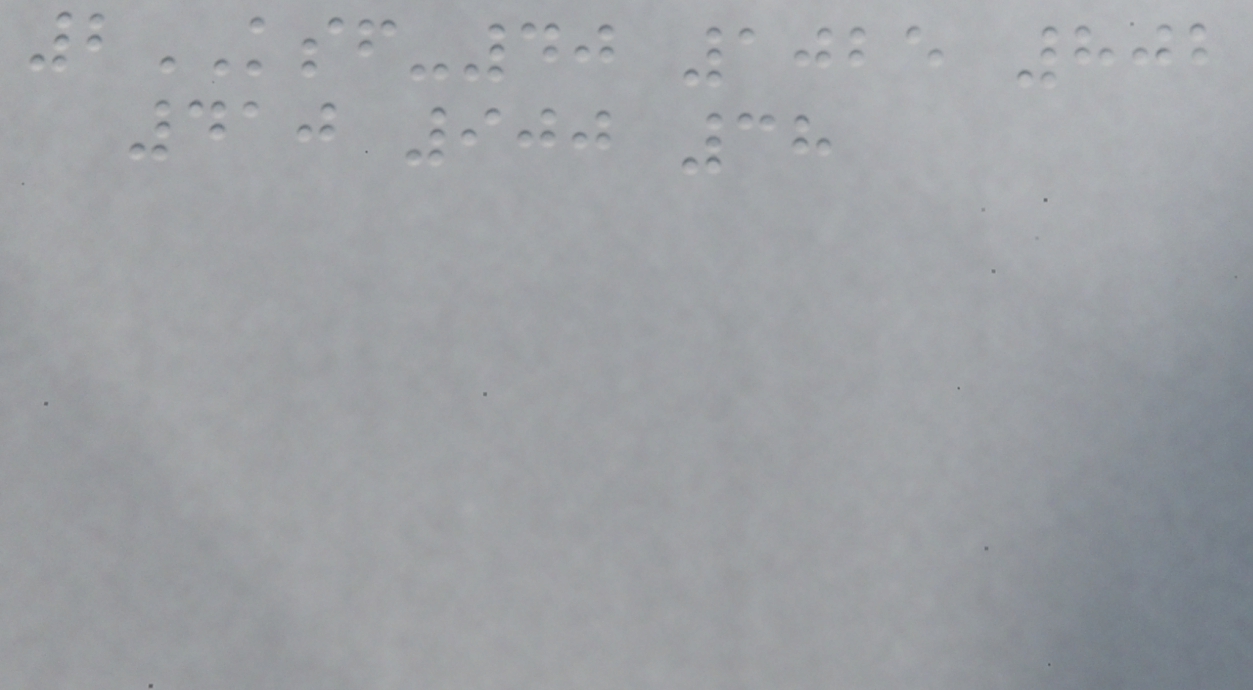2KSF-40 1025 802
410 900 38
